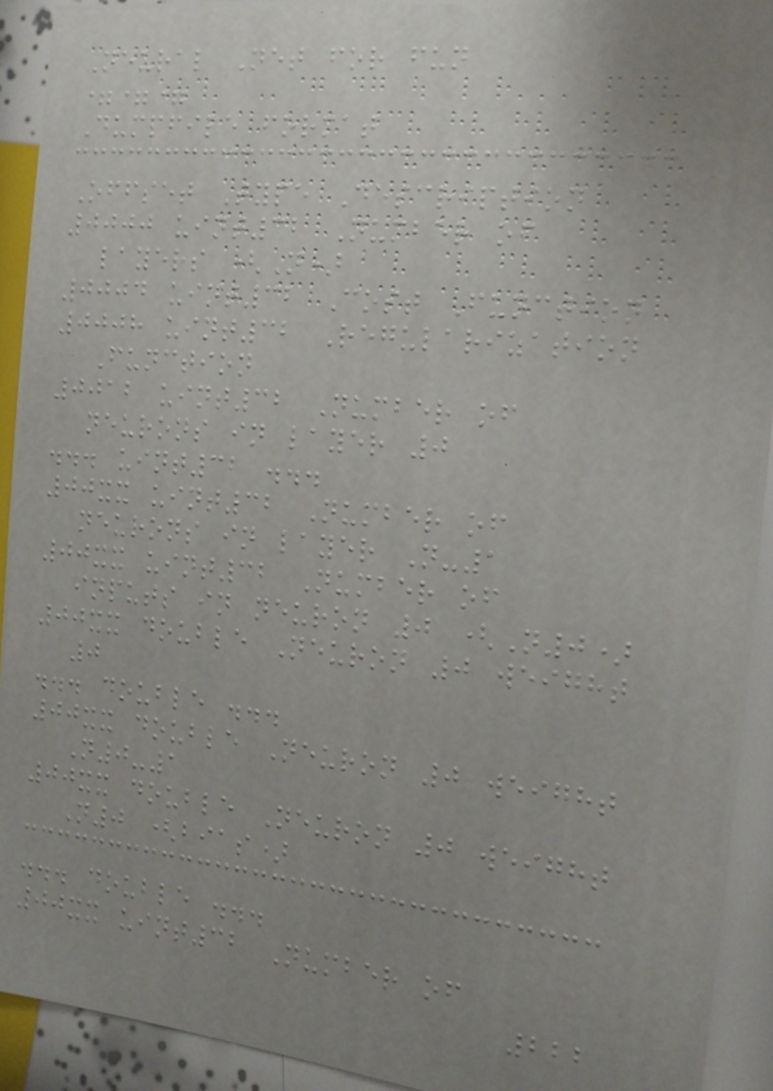Neural Net for fun
===
Dumpfile format
Offset Type Description
0000 uint32 Number of
layers (N)
0004 uint32 Cost Function
0008 uint32 Regularization
Function
0012 uint32 Number of
neurons in layer 0
... uint32 ...
00xx uint32 Number of
neurons in layer N-1
00xx uint32 Number of
inputs in neuron 0 (N0)
00xx double Neuron 0 weight
0
... double ...
00xx double Neuron 0 weight
N0-1
00xx double Neuron 0 weight
N0 (bias)
... double ...
00xx uint32 Number of
222
